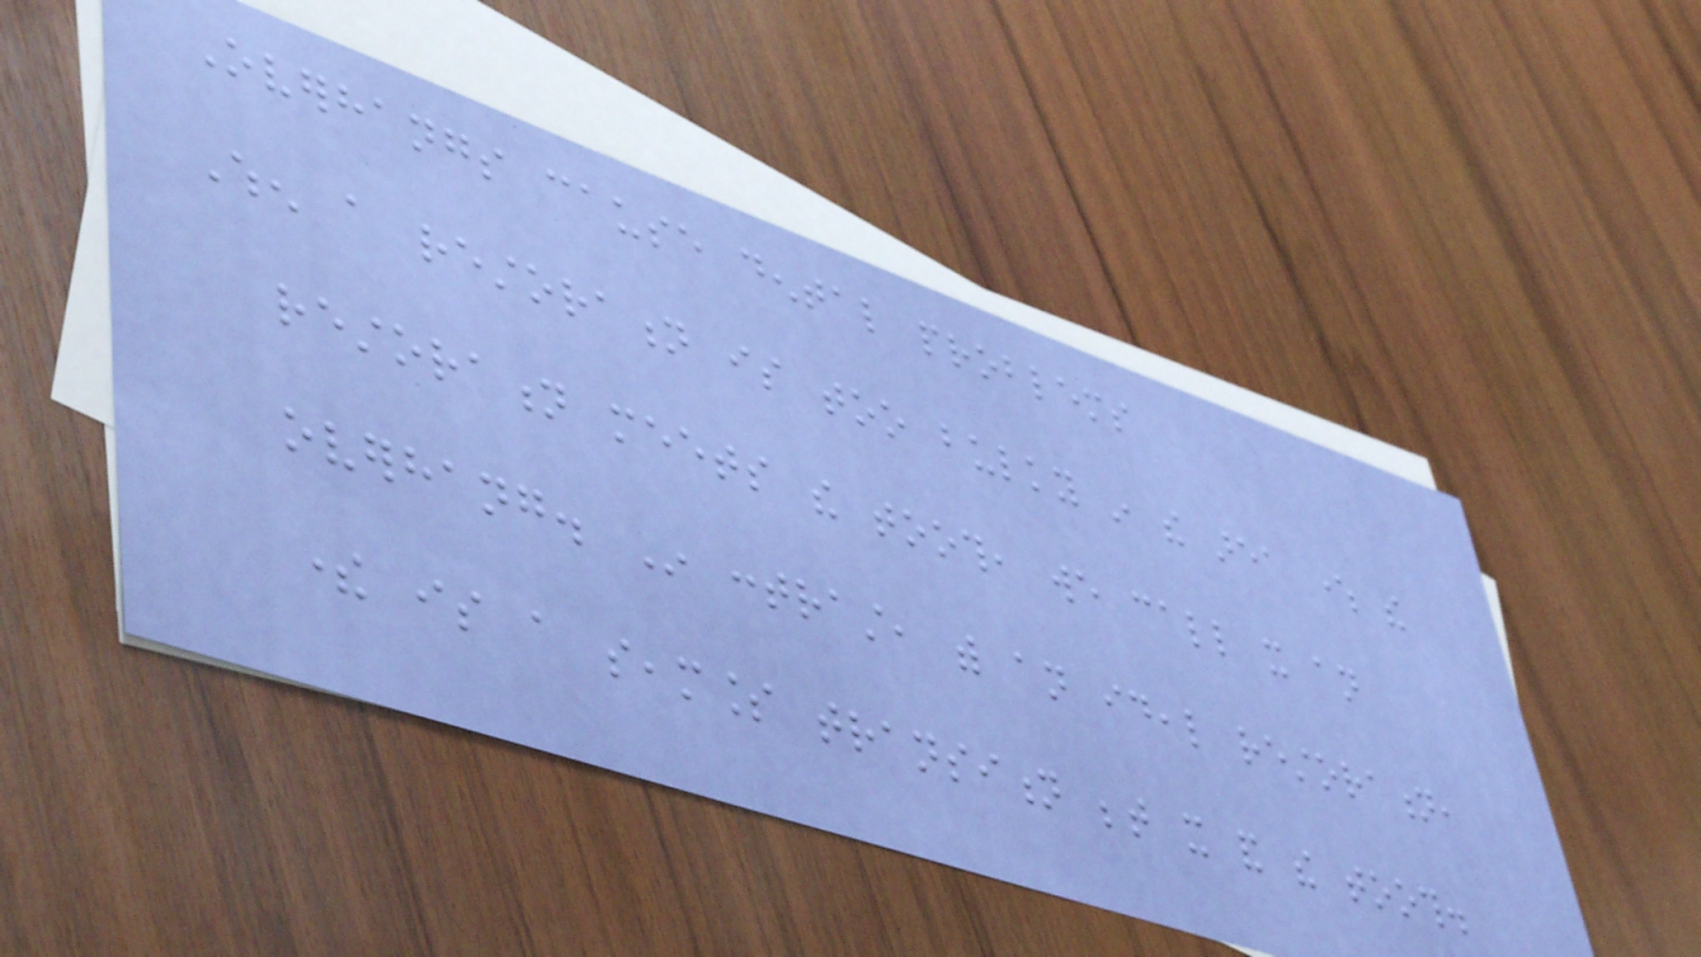Overhangs cause dental problems
When a restoration is too bulky in the area where the
restoration meets the tooth, we call it an
overhang. In contrast, with an ideal restoration,
there is a seamless transition between it and the tooth.
